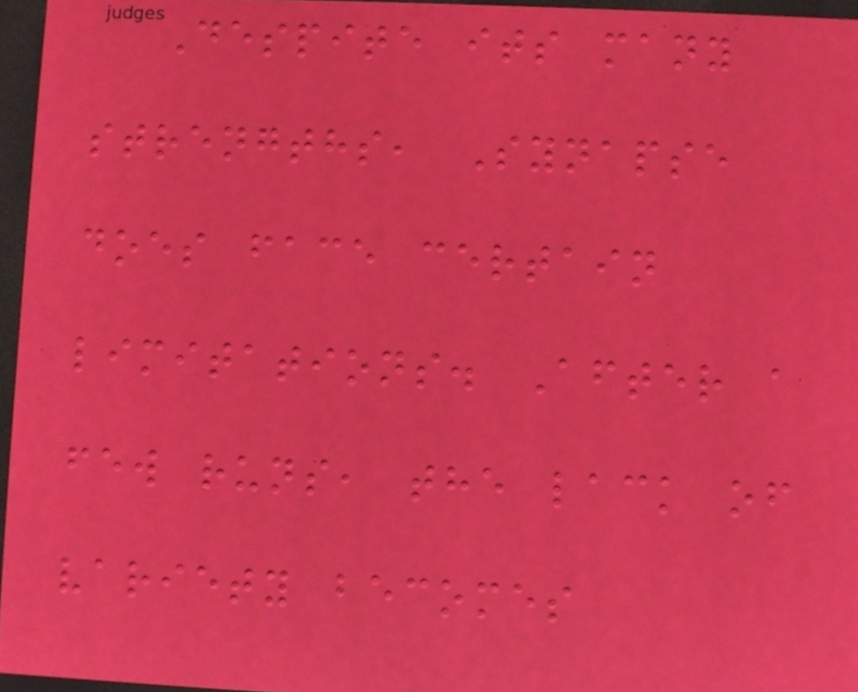Despite its many
strengths, Synapse
does face certain
limitations. After a
few runs, the lack of
variety becomes
